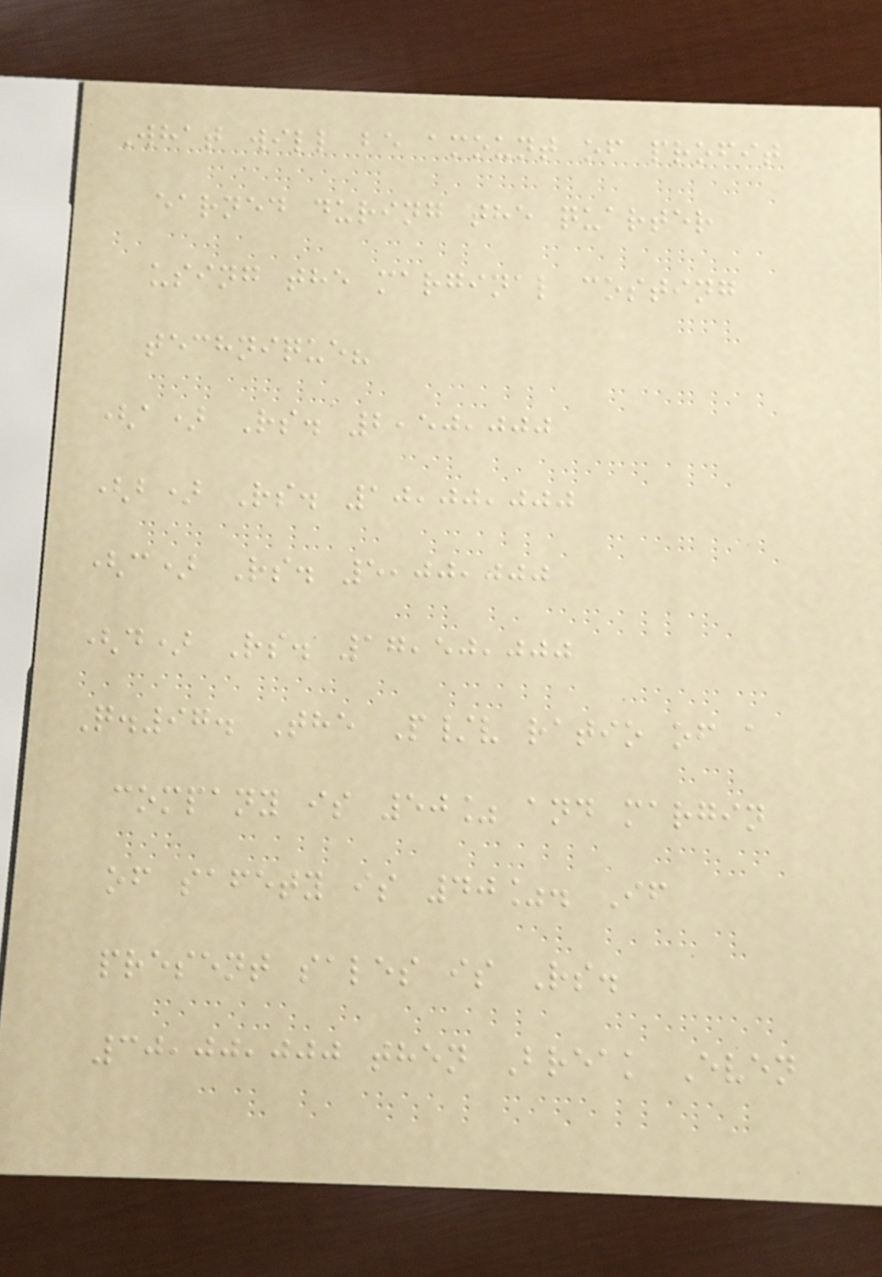What will be amount of profit
earned during the quarter
using the marginal costing
technique?
(a) Rs. 2,50,000
(b) Rs. 10,00,000
(c) Rs. 5,00,000
(d) Rs. 17,50,000
Q.97. The P/v ratio of a
company is 50% and margin
of safety is 40%. If
present sales is Rs.
30,00,000 then Break Even
